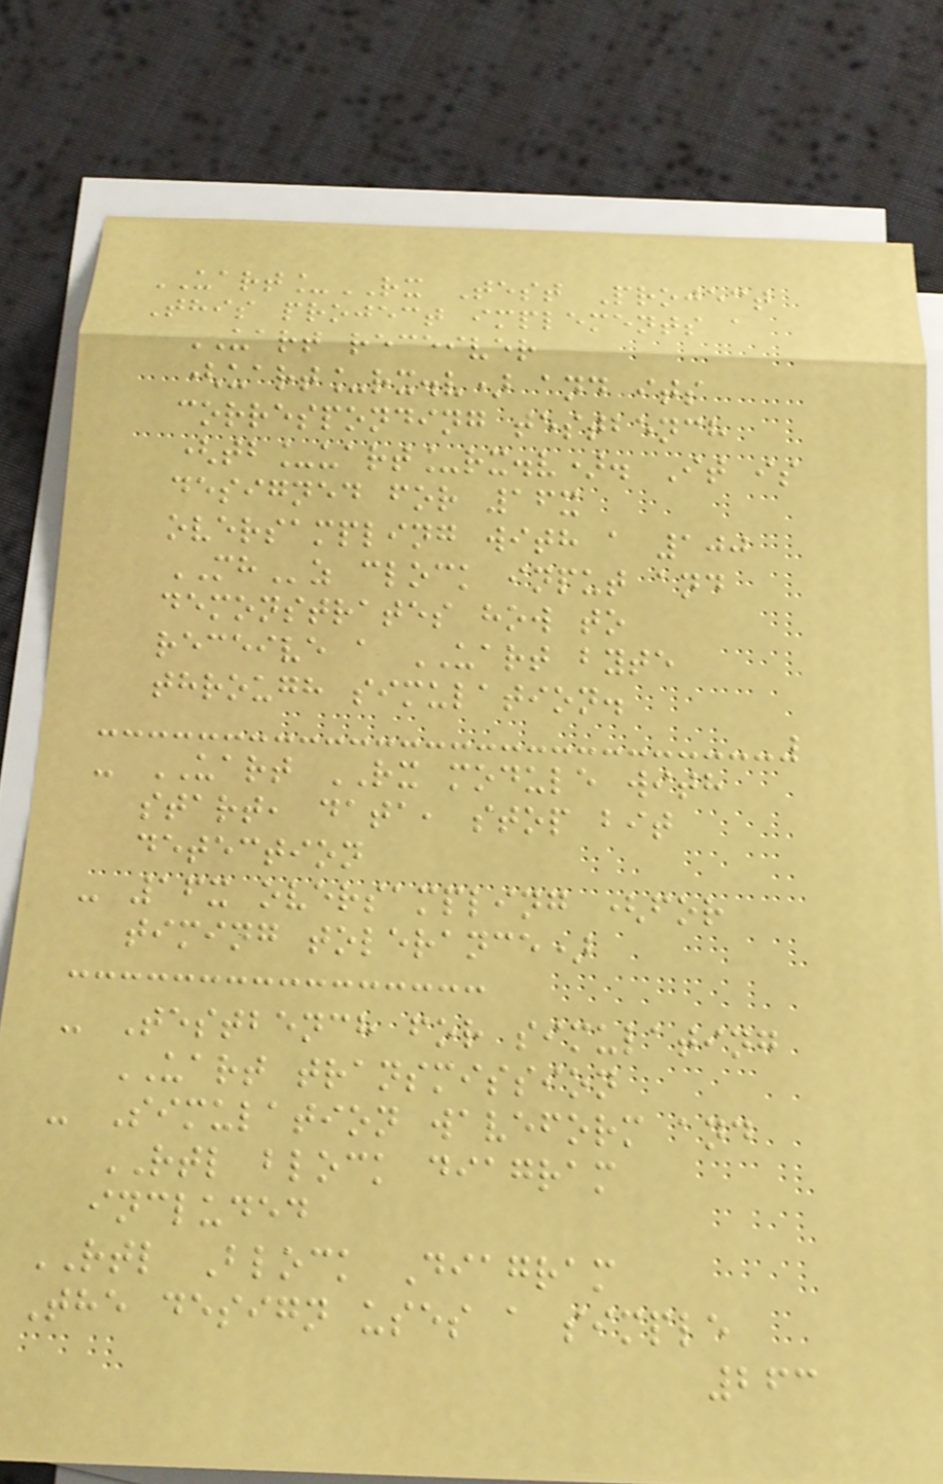UART_RX Test Project
This project implements a
UART receiver
(uart_rx.v) and its
corresponding testbench
(tb_uart_rx.v). It is
designed for 16x
oversampling with a 100
MHz clock input and
demonstrates how to
receive a UART byte
through simulation.
- UART RX module with
start, data, stop bit
detection
- 16x oversampling (for
timing tolerance)
- Testbench for simulating
UART transmission
- Simulation waveform and
RTL block diagram
included
RTL Block Diagram
The design uses a simple
263
